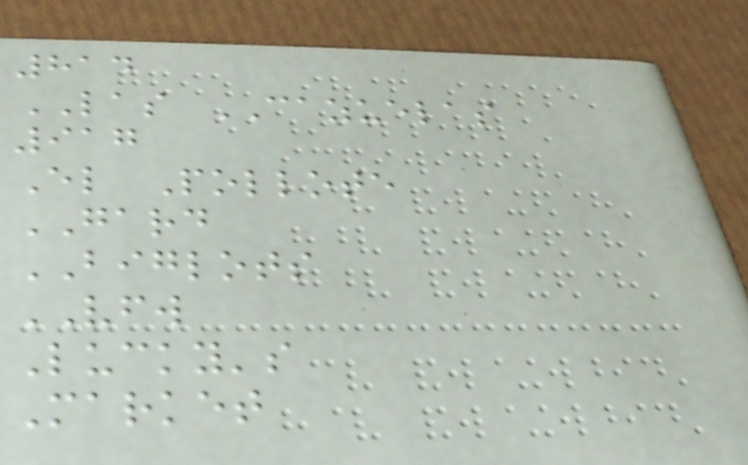814
LAS CAZUELAS
917
El Pollote
GARD
BIGLOTS
VFW
Lucky's
Market
